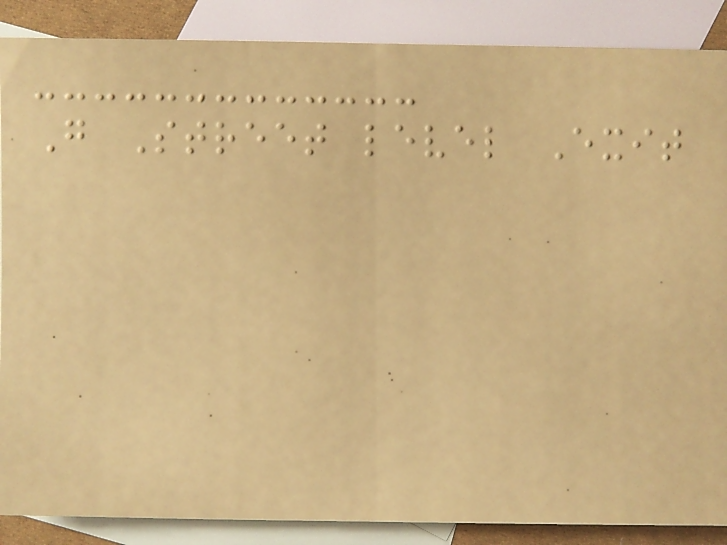G Street level Exit
